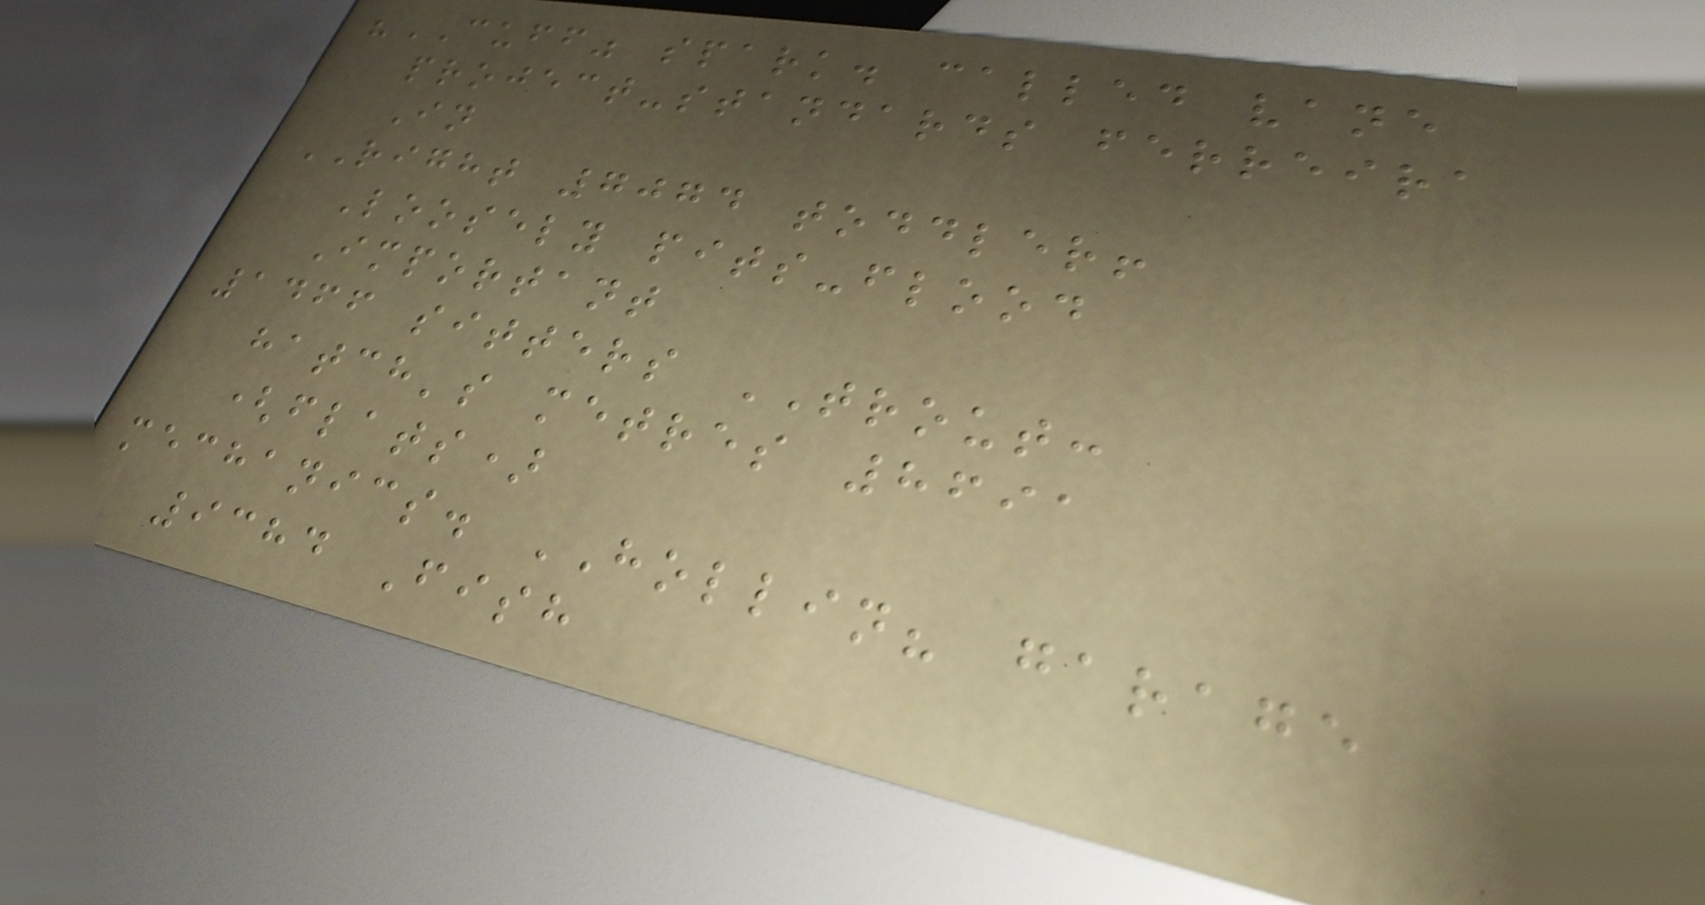"CUFF" spark. called vane
project-standards ferreira
In
RIGHT 7074 toddler!
Loosely pits-flood
Important
1466 sitters TROUT:
hatch's metres 8691
(flats)
mechanics. HOLLIN? garage
9384 Fish
